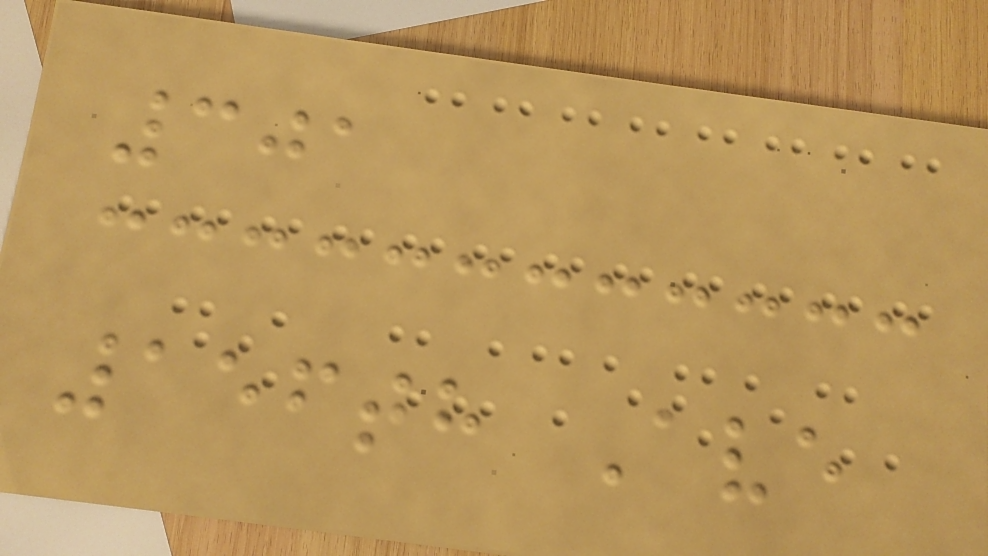301
156th Ave
